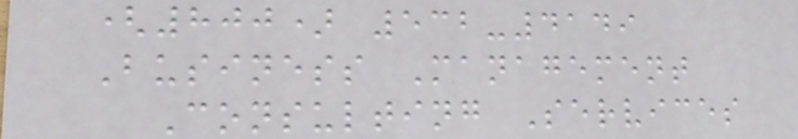(800) 532-4149
Business Management
Consulting Services
